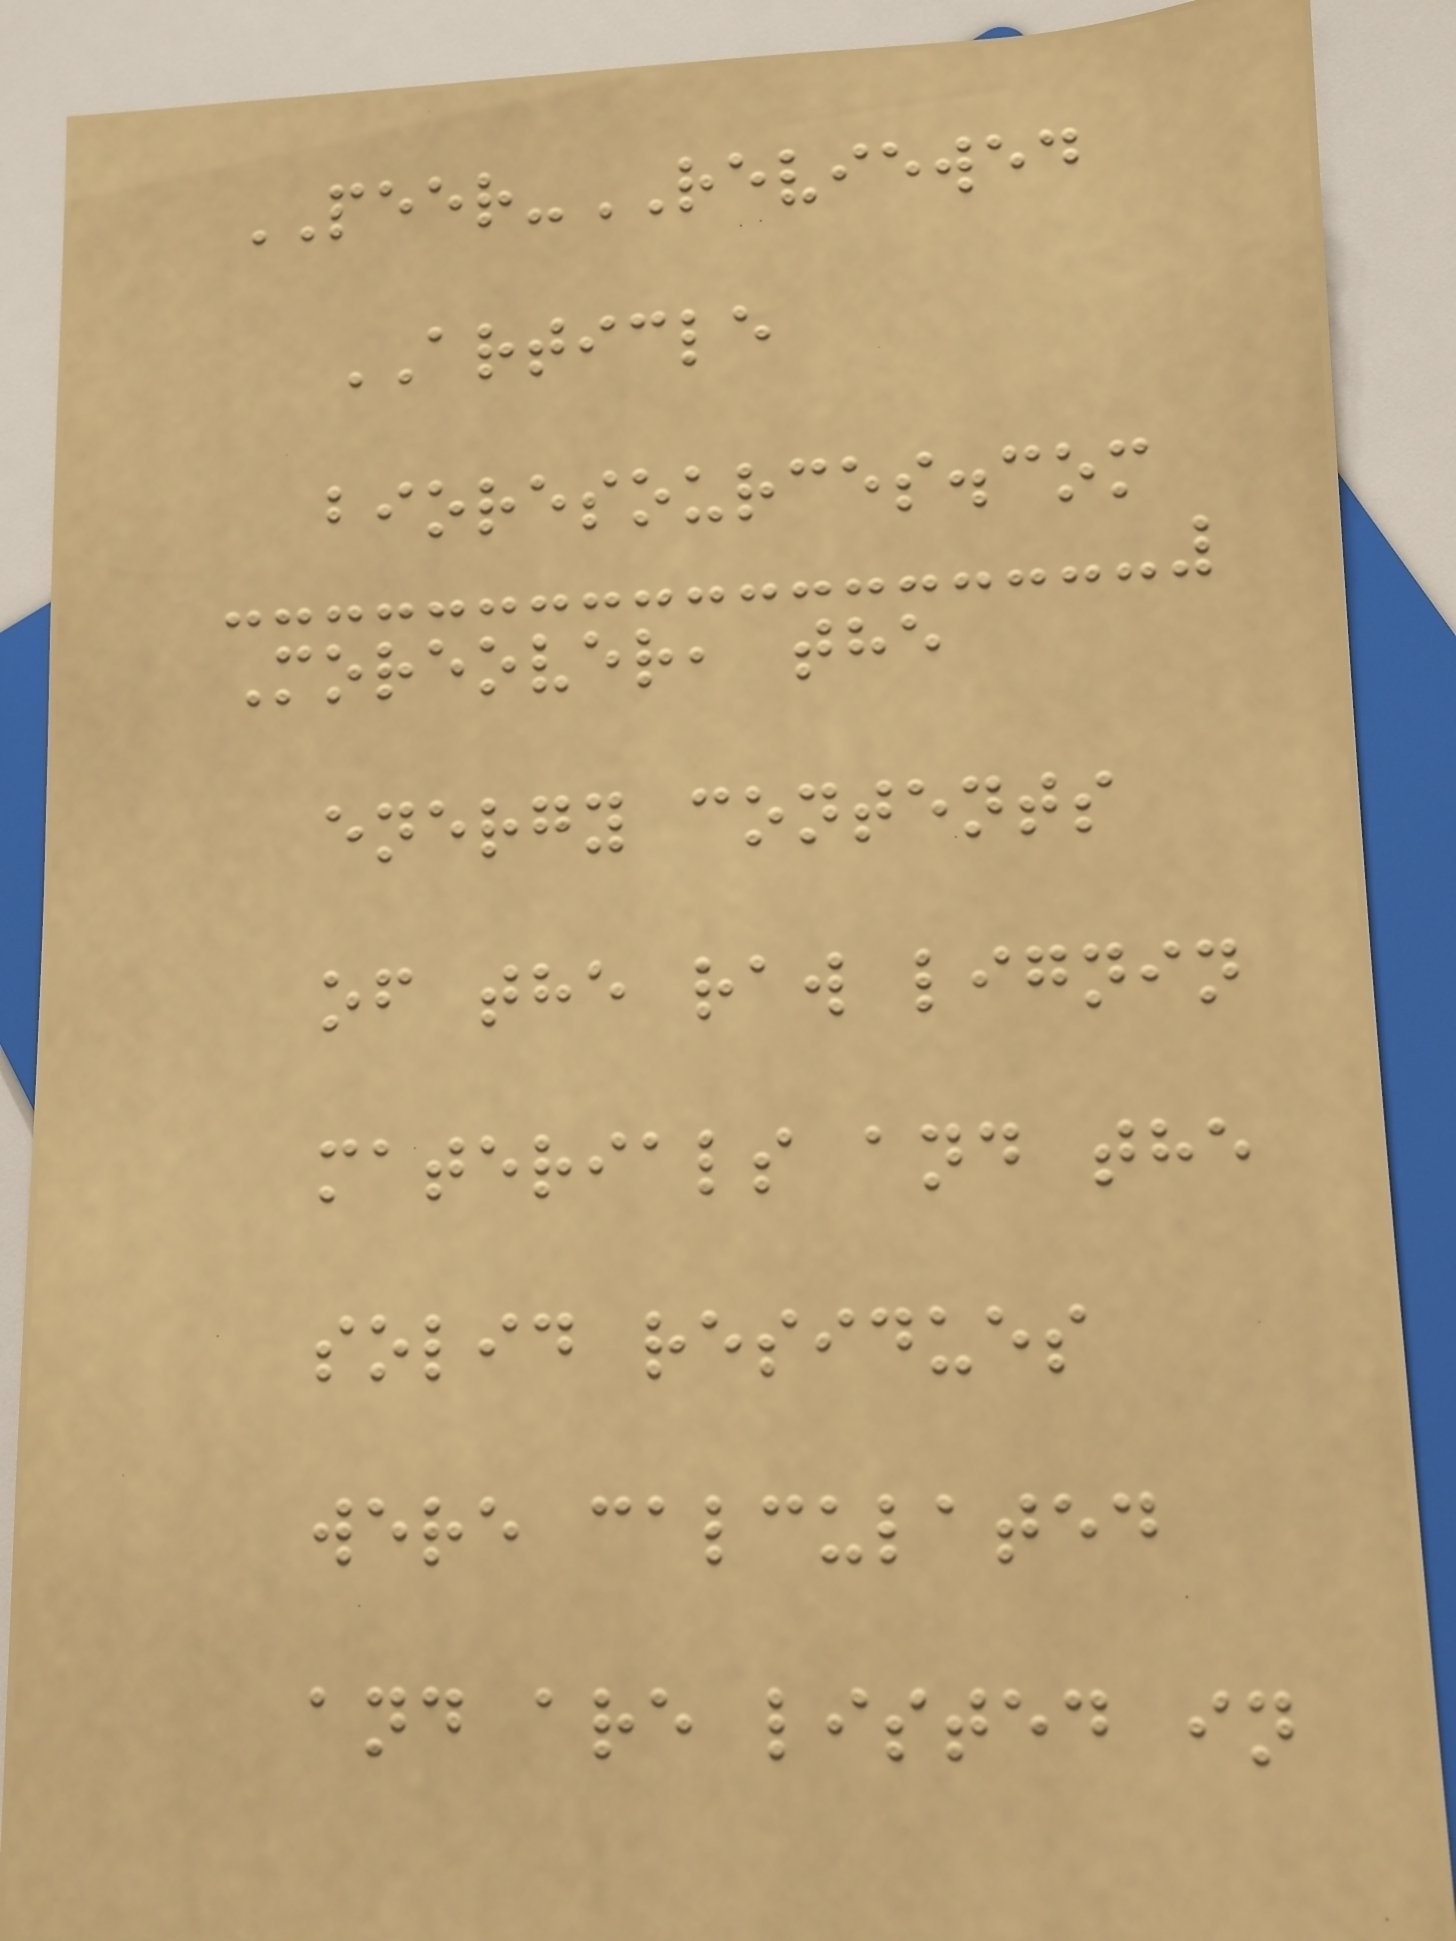PEER-REVIEWED
ARTICLE
bioresources.com
Moreover, the
energy contents
of the raw lignin
materials and the
solid residues
were calculated
and are listed in
